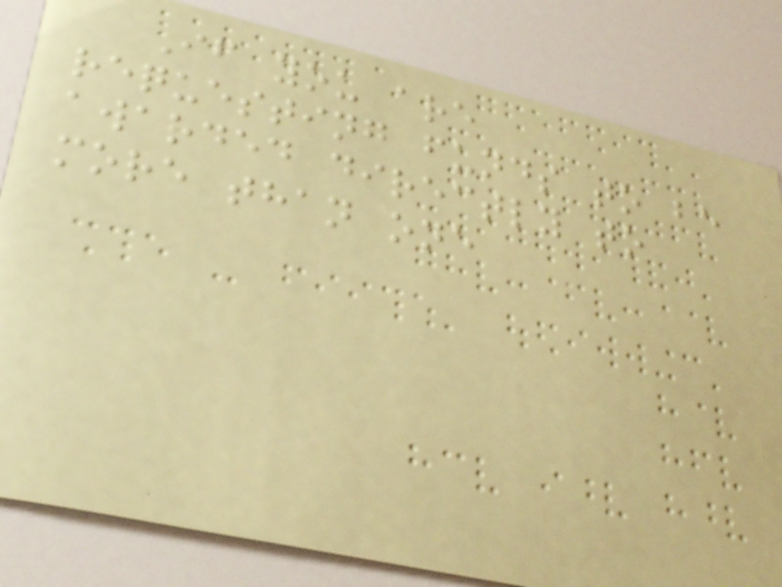If you are
requesting funds to be
awarded directly to
more than one
